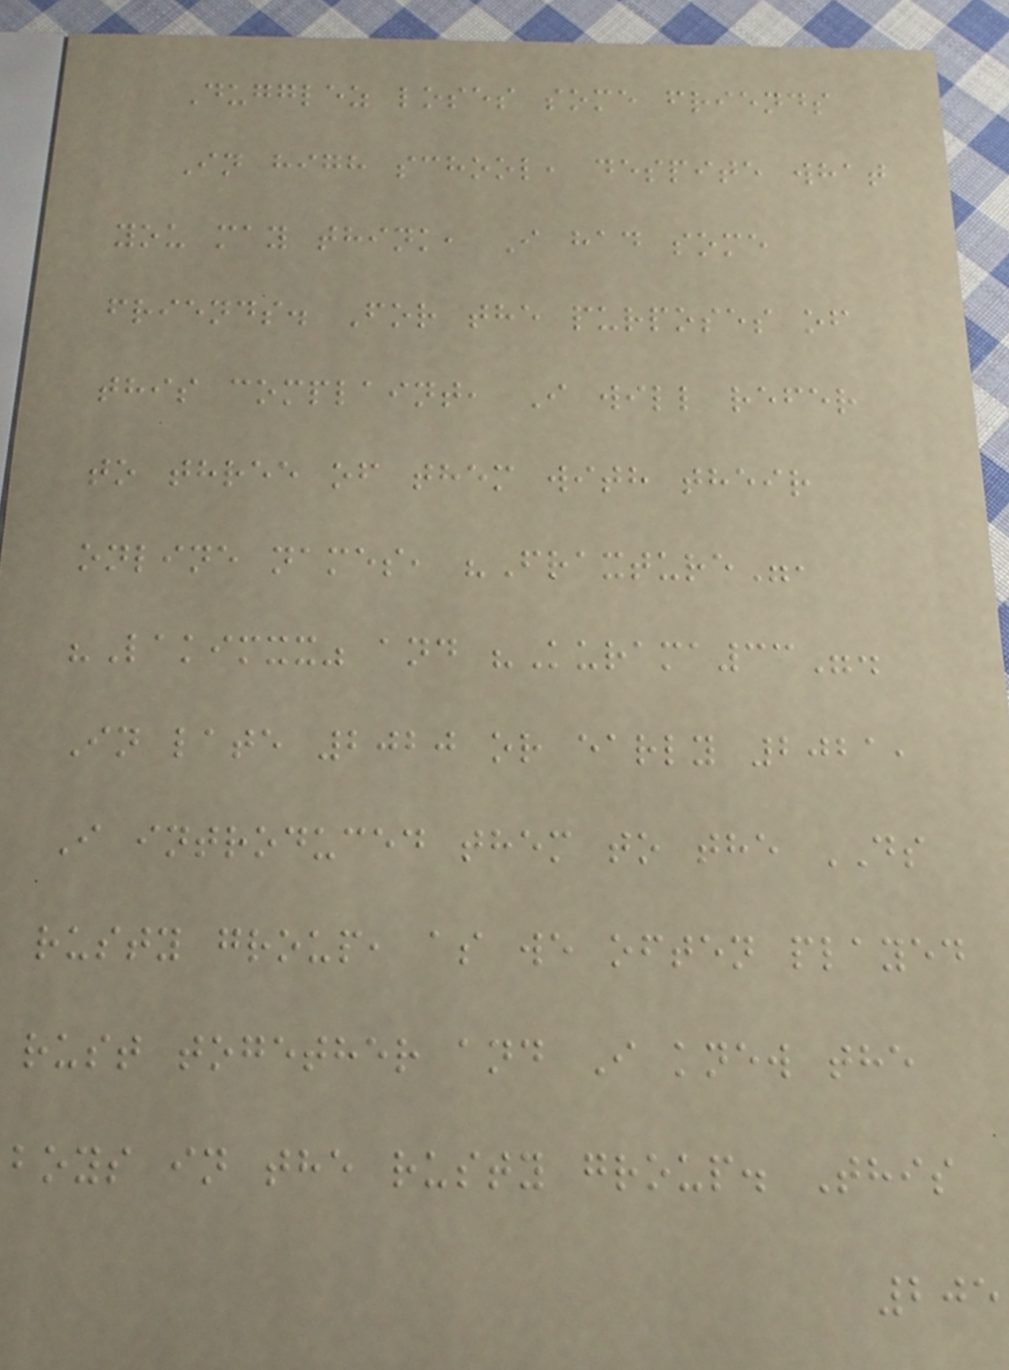Dugglez loses some friends
In high school, despite what
you may think, I had some
friends. For the purposes of
this complaint, I will refer
to three of them with their
online names, "Fraxture",
"Lakimxx" and "Kurama33".
In late 2020 or early 2021,
I introduced them to the DS
rusty group, as we often played
rust together and I knew the
boys in the rusty group. This
205
